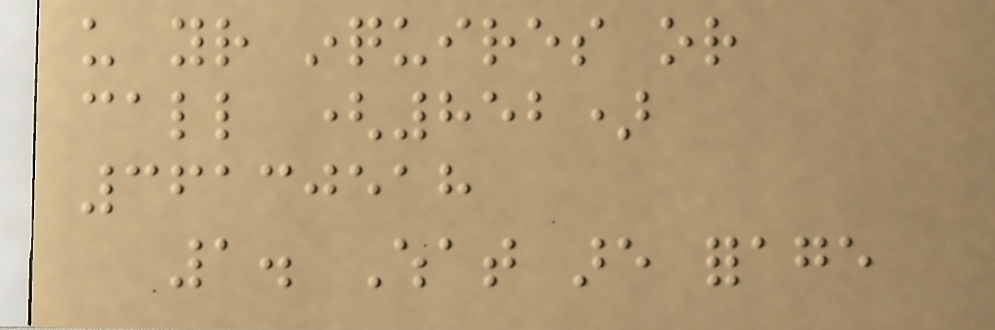us your inquires or
call (852)
36130518
1. What are forage
